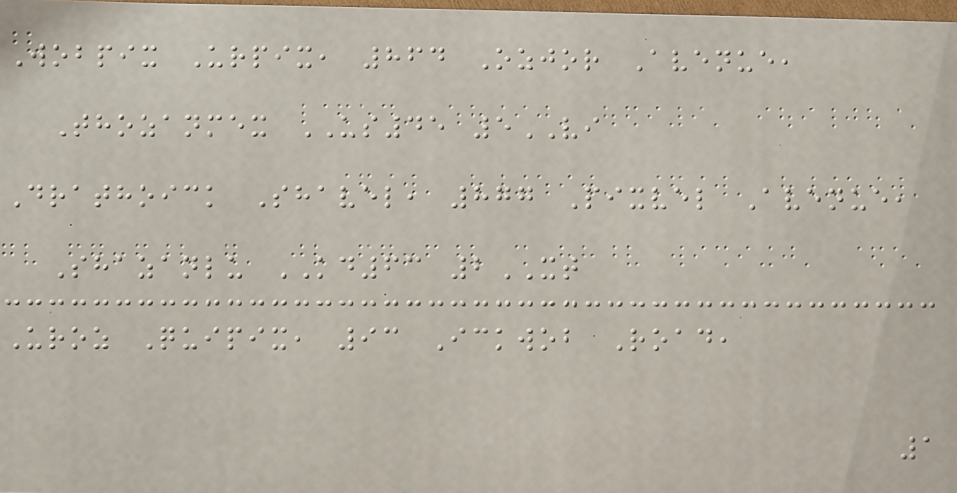Wobpix Urpix, 864 Ozjor Avenue,
Thozanmex US45 5VI
Drathoick Shavel, 877 Pixvel Avenue,
Shazanlu KD63 2XT
Uroz Quipix, 93 Ickwob Road,
1
